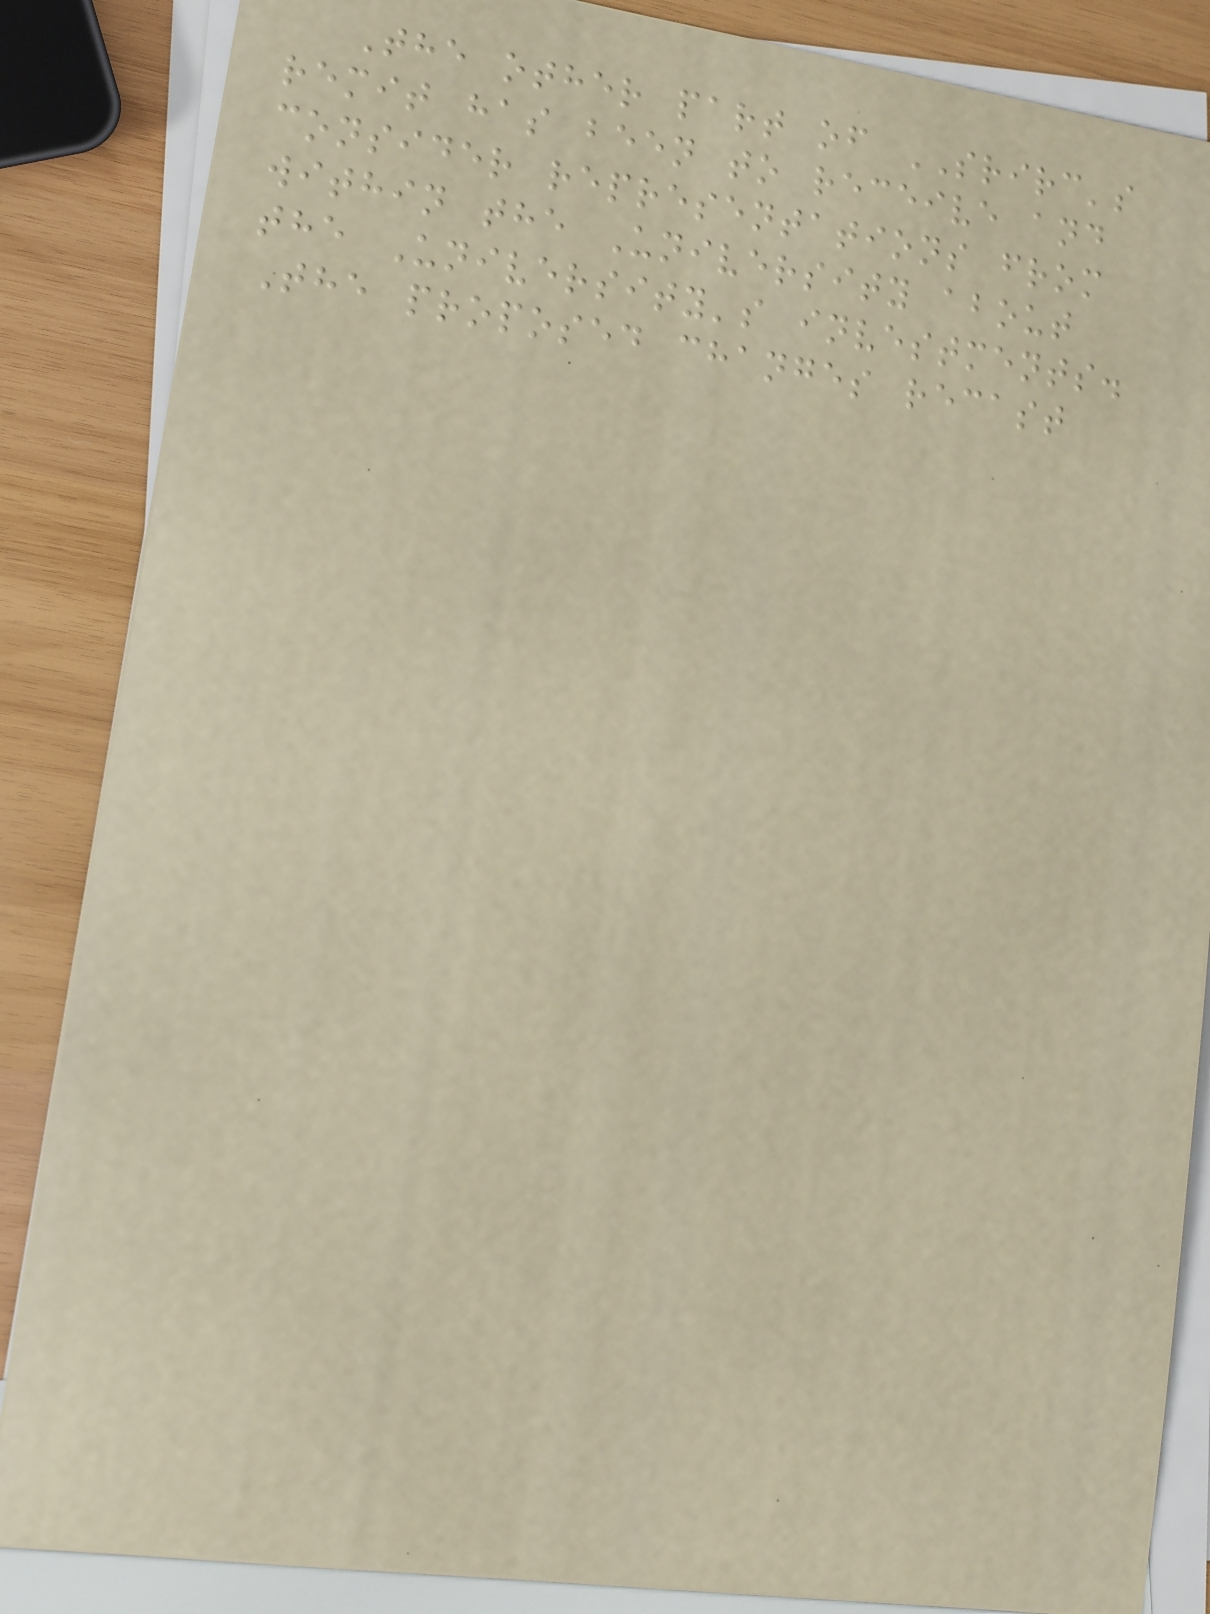The other part of SRIRC's
remit has been to receive and
consider representations from
within the University about
the University's investments.
The proposed changes recast
